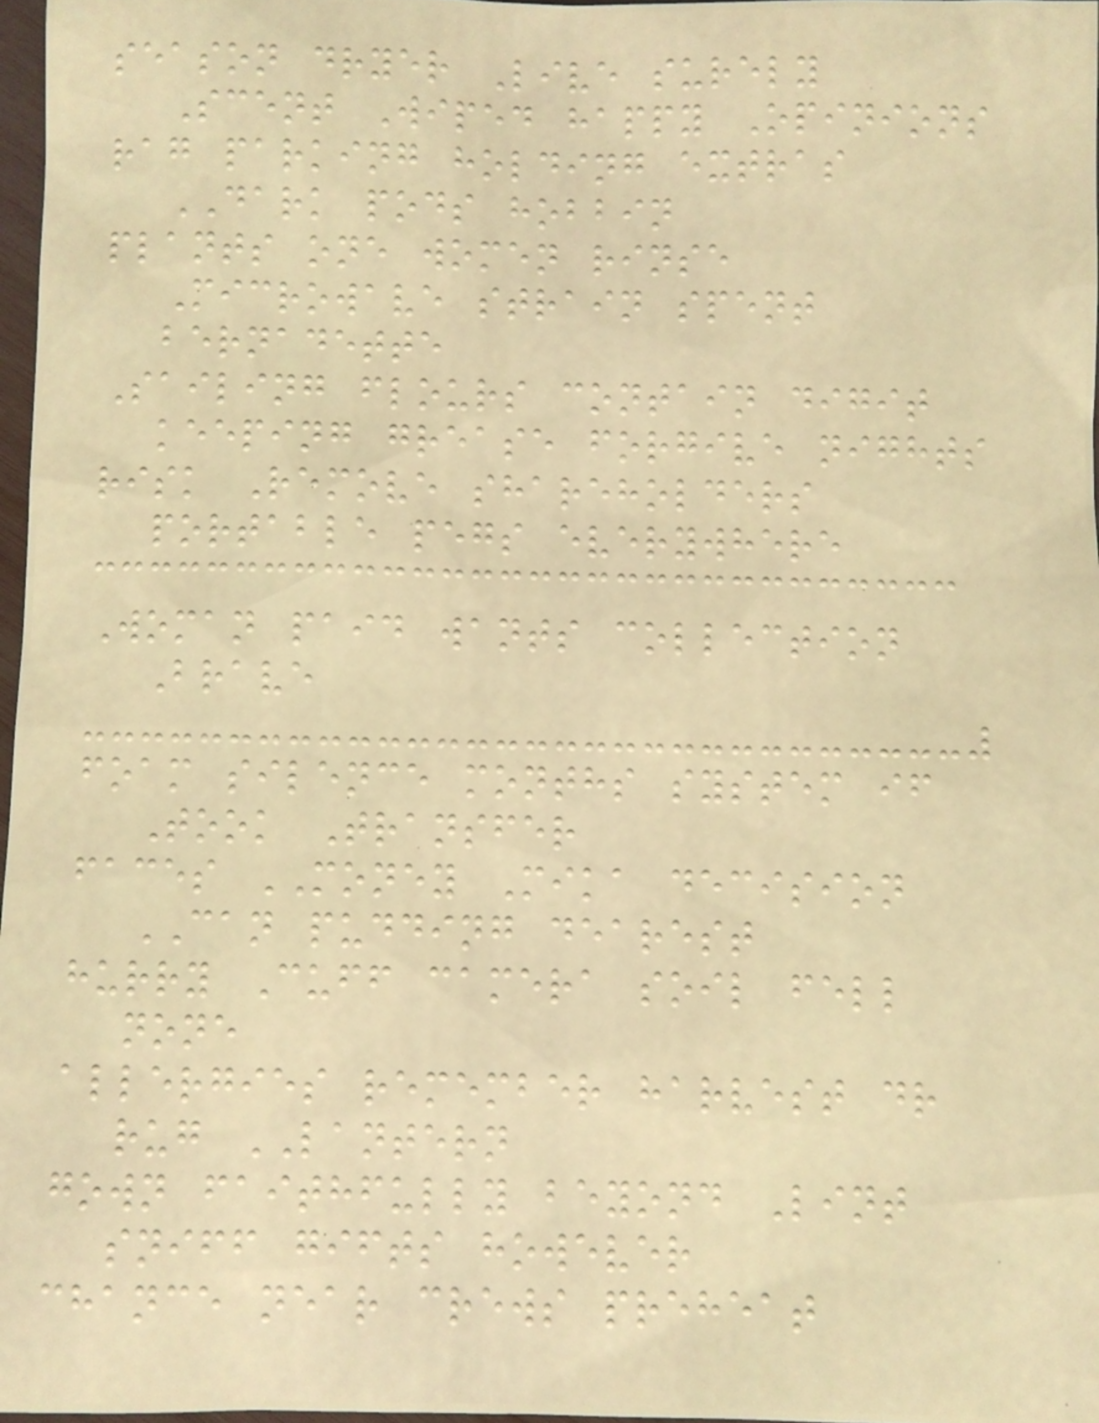season dryer Live surely
Scent Wiped happy Opinions
rag parking holding extras
DARK pods hobbin
plants one women rinse
Microwave strain spent
bernadette
Sailing flours contain digit
keeping grease forgive nights
risk Remove shareholders
portable pegs everywhere
Woman paid wants collection
Brave
foam silence months system if
Took Transfer
faces MONEY Mika decision
CAN pudding dearest
hurry Cuff camera soil fell
none
allergies remember harvest dr
rug LANTERN
gown faithfully beyond Lint
sniff gifts however
chance near crews preheat
